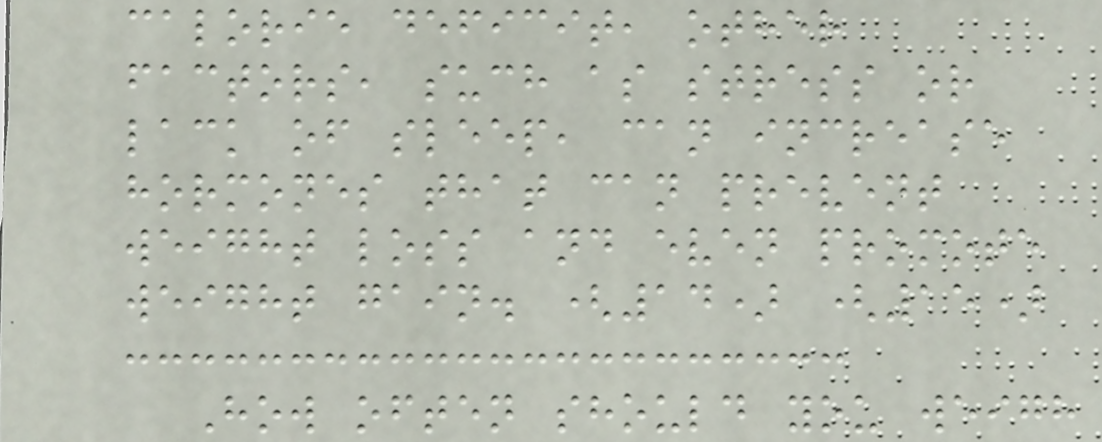calorie deficit, other
factors, such as stress or
lack of sleep, can increase
hormones that can prevent
weight loss and even promote
weight gain. (14) (15)
How often should you weigh
